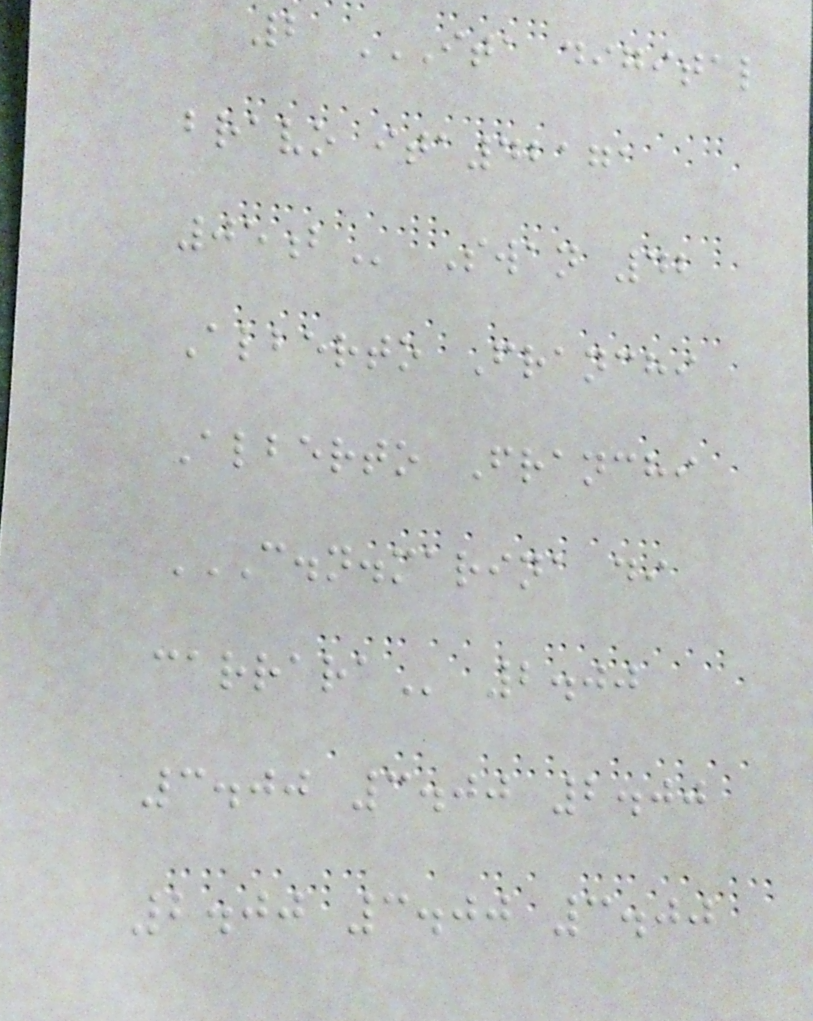2 ITA DIGITAL
BRAVO ITA42171
05B Swan 42
Alberto Franchi
Alberto Franchi
C.N.MARINA DI
CARRARA 2.00
3.00 3.00 2.00
2.00 3.00 3.00
